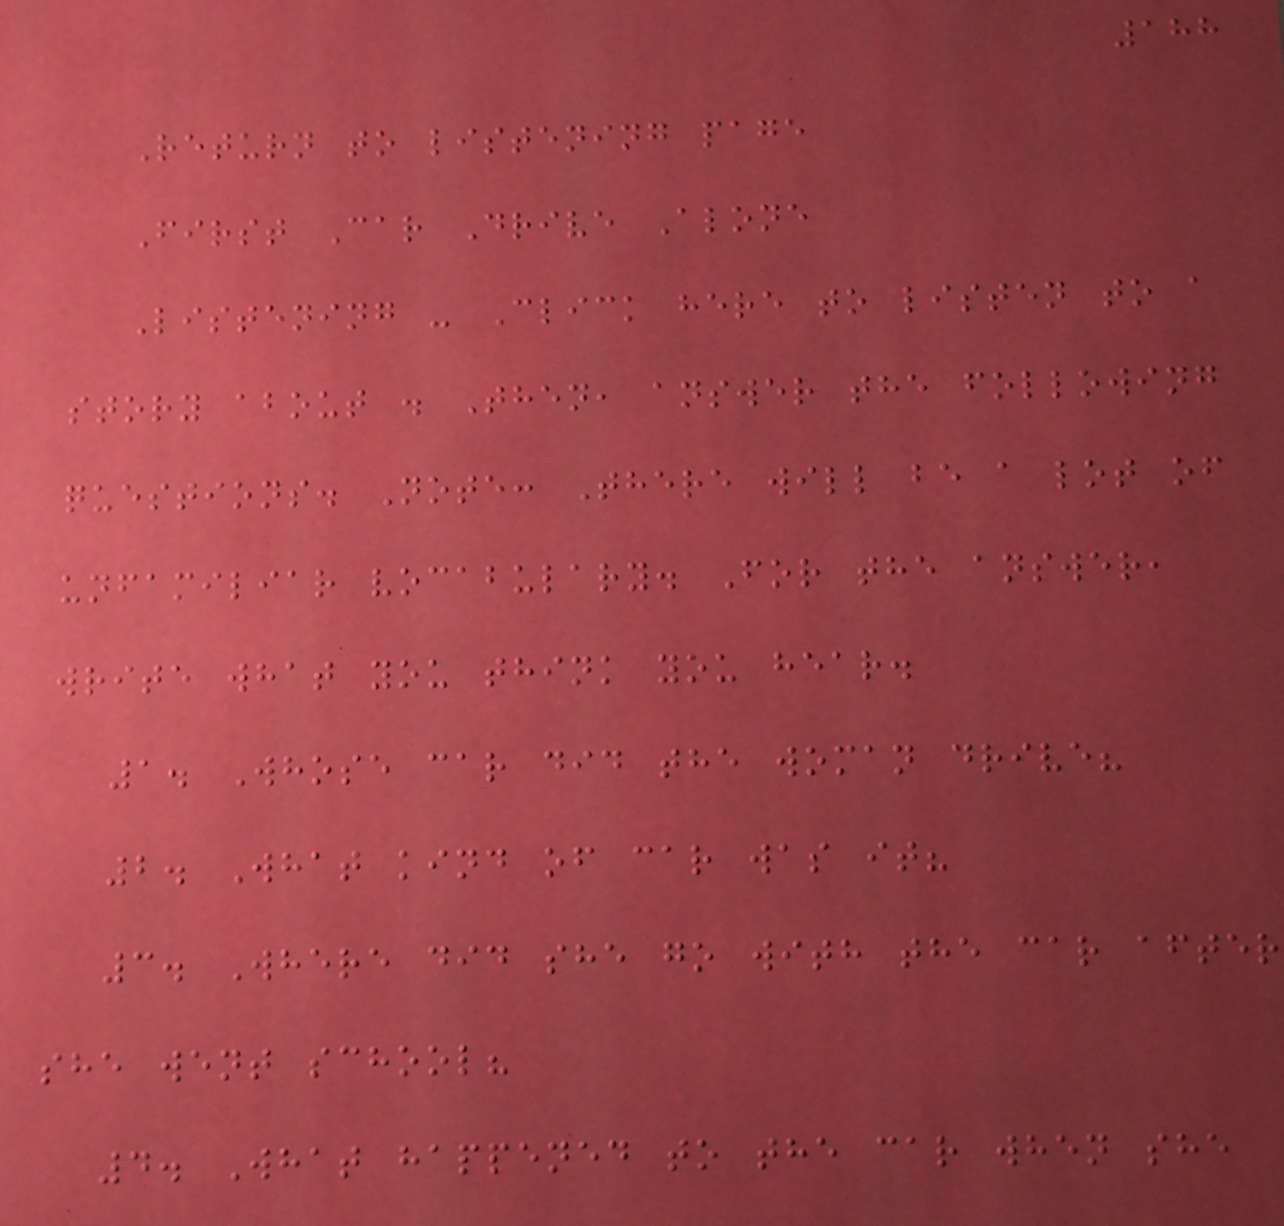188
Return to listening page
First Car Drive Alone
Listening - Click here to listen to a
story about . Then, answer the following
questions. Note: There will be a lot of
unfamiliar vocabulary. For the answer,
write what you think you hear.
1. Whose car did the woman drive?
2. What kind of car was it?
3. Where did she go with the car after
she went school?
4. What happened to the car when she
